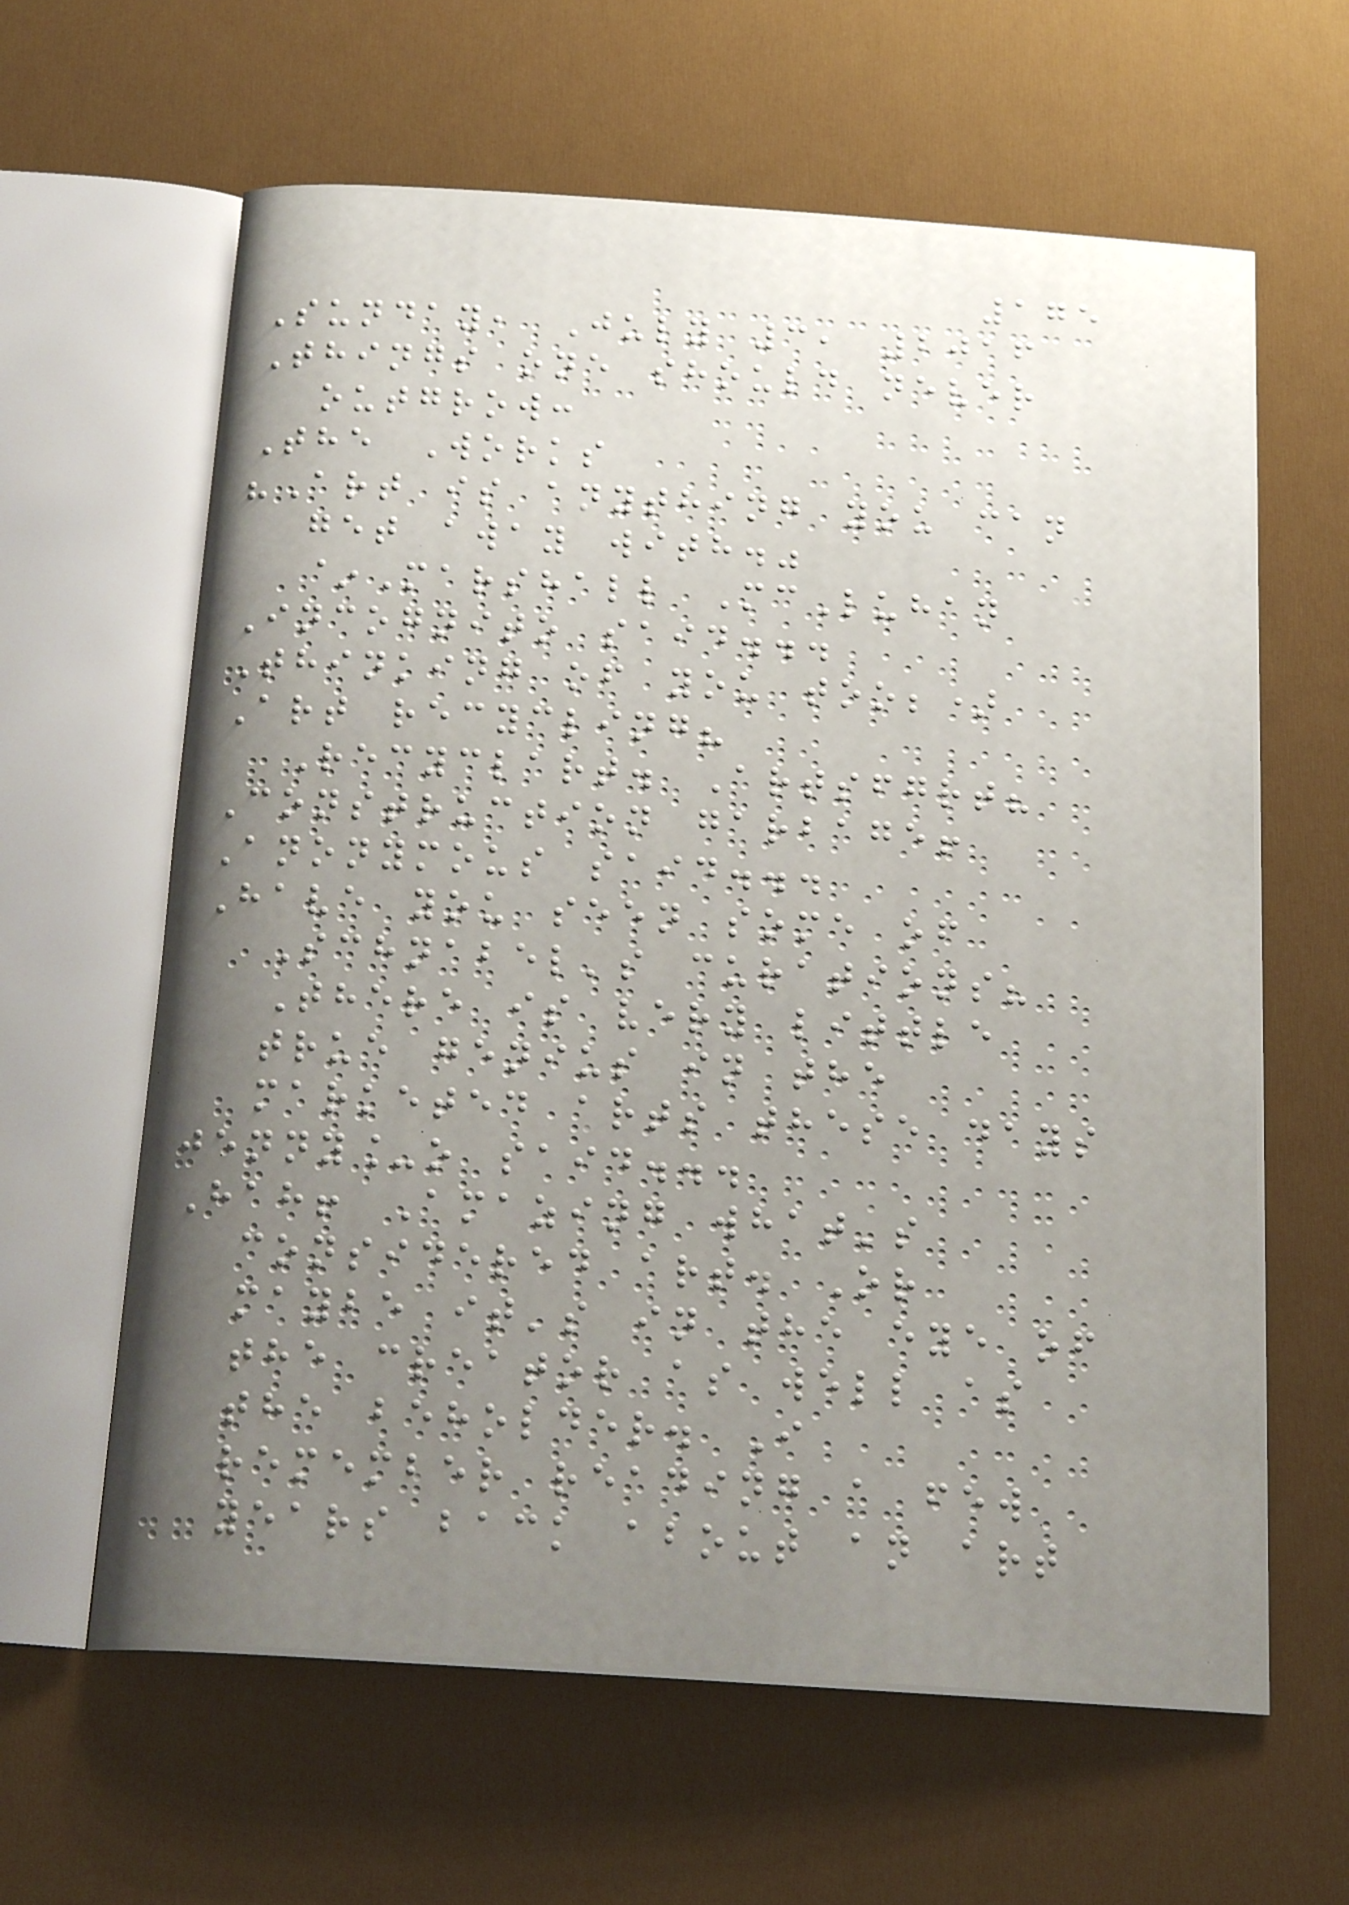175
Sunday, July 3, 2016
Things one should never
outgrow:
The Works
"Art is anything you can
get away with."
~Marshall McLuhan
Incognito said...
Thinking of you too;)
Art recycling?
Recyclart. Artsfgrt?
Construction garbage!
Anonymous said...
Have you seen some of
Schnabel's curations?
There is very little
true genius in the
marketed arts these days
jenny_o said...
Hah! Amazing what's
considered art. Or
maybe it's in the eye of
the creator as well as
the beholder. I
remember reading a few
years back about an art
